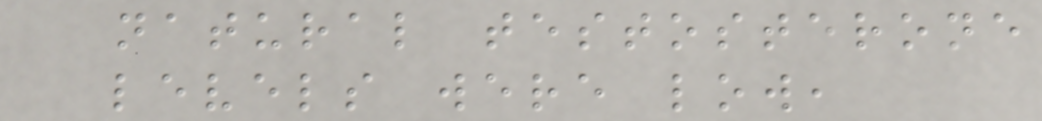natural testosterone
levels were low,
